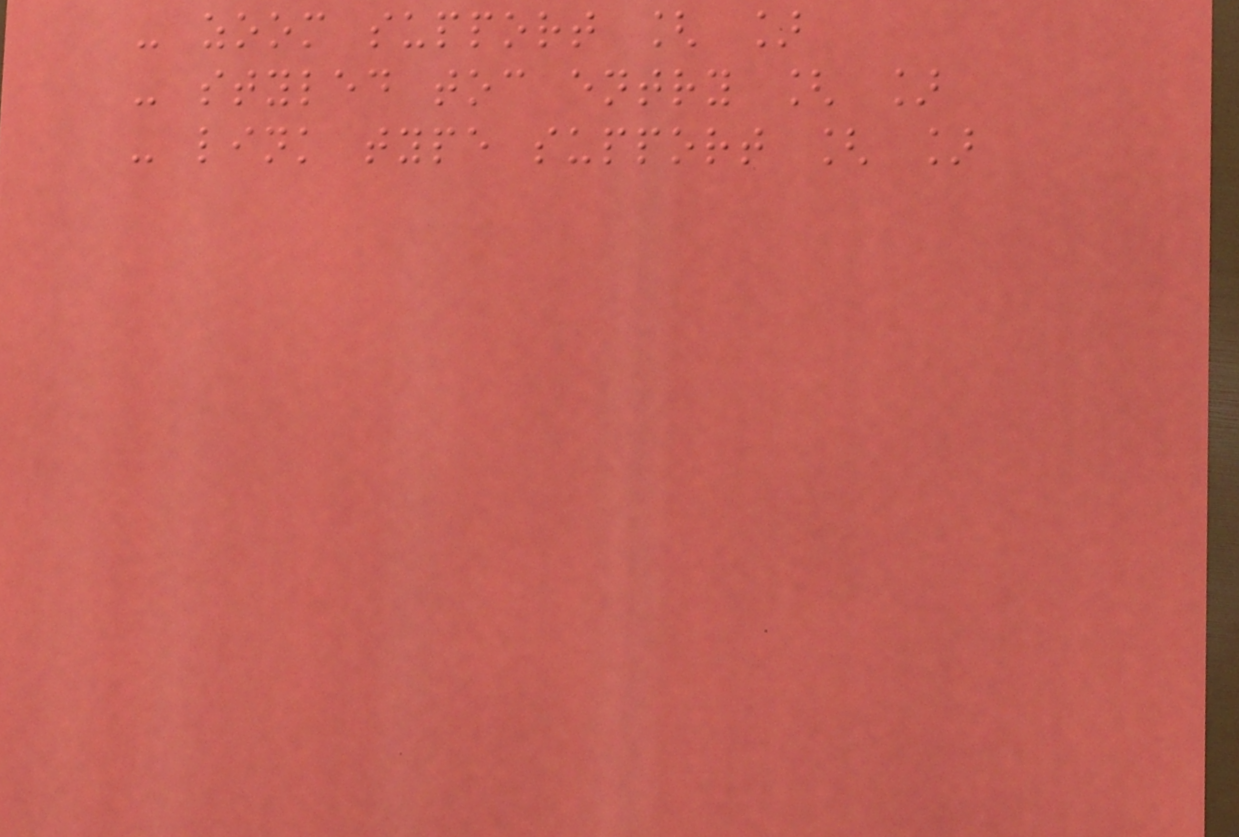- zoom support [ ]
- styled toc entry [ ]
- link type support [ ]
